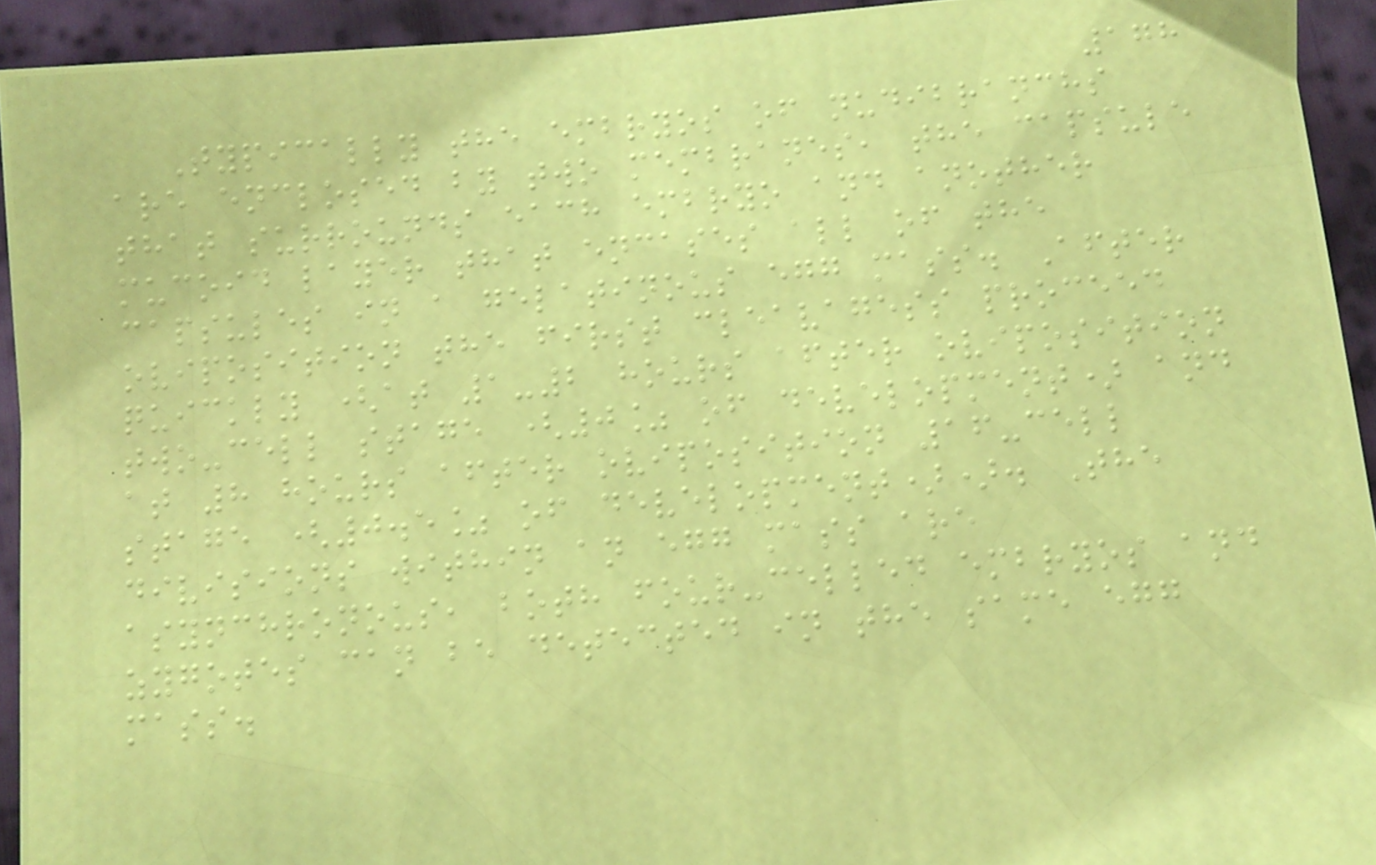178
Typically the embryos of nudibranchs
are enclosed by two membranes, the capsule
that surrounds each embryo and another
mucoid layer that encases all of the
capsules in a gelatinous egg mass. After
oviposition the first cleavagess proceed
quickly (at 1-2 hours after oviposition
two-cell stage (0% of development) and
at 8 hours after oviposition 16-cell
stage (0.5% of development)). The
divisions within an egg mass are
asynchronous, both four-celled embryos and
zygotes can be detected in the same egg
mass.
